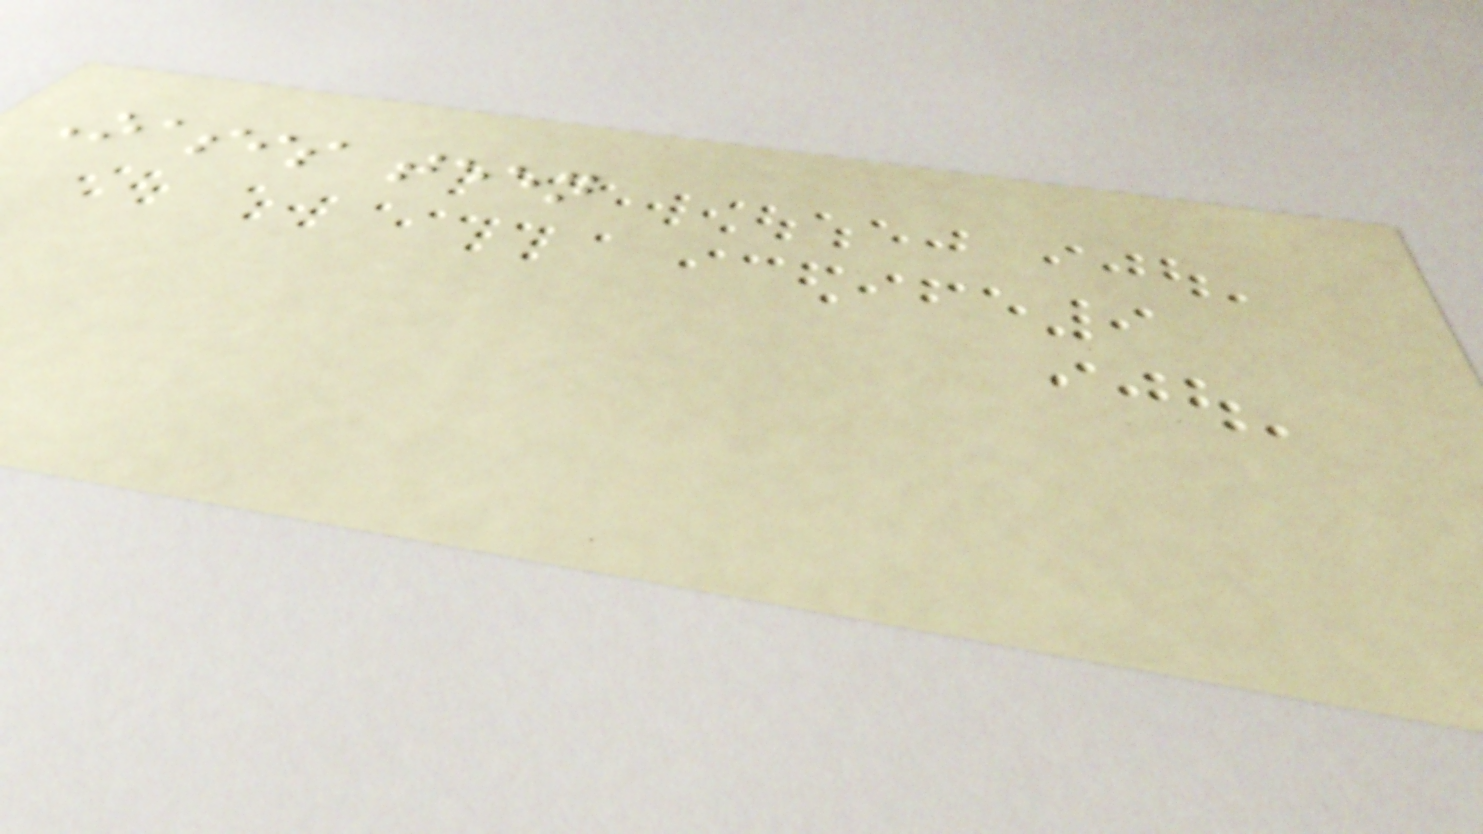Oasis teen
